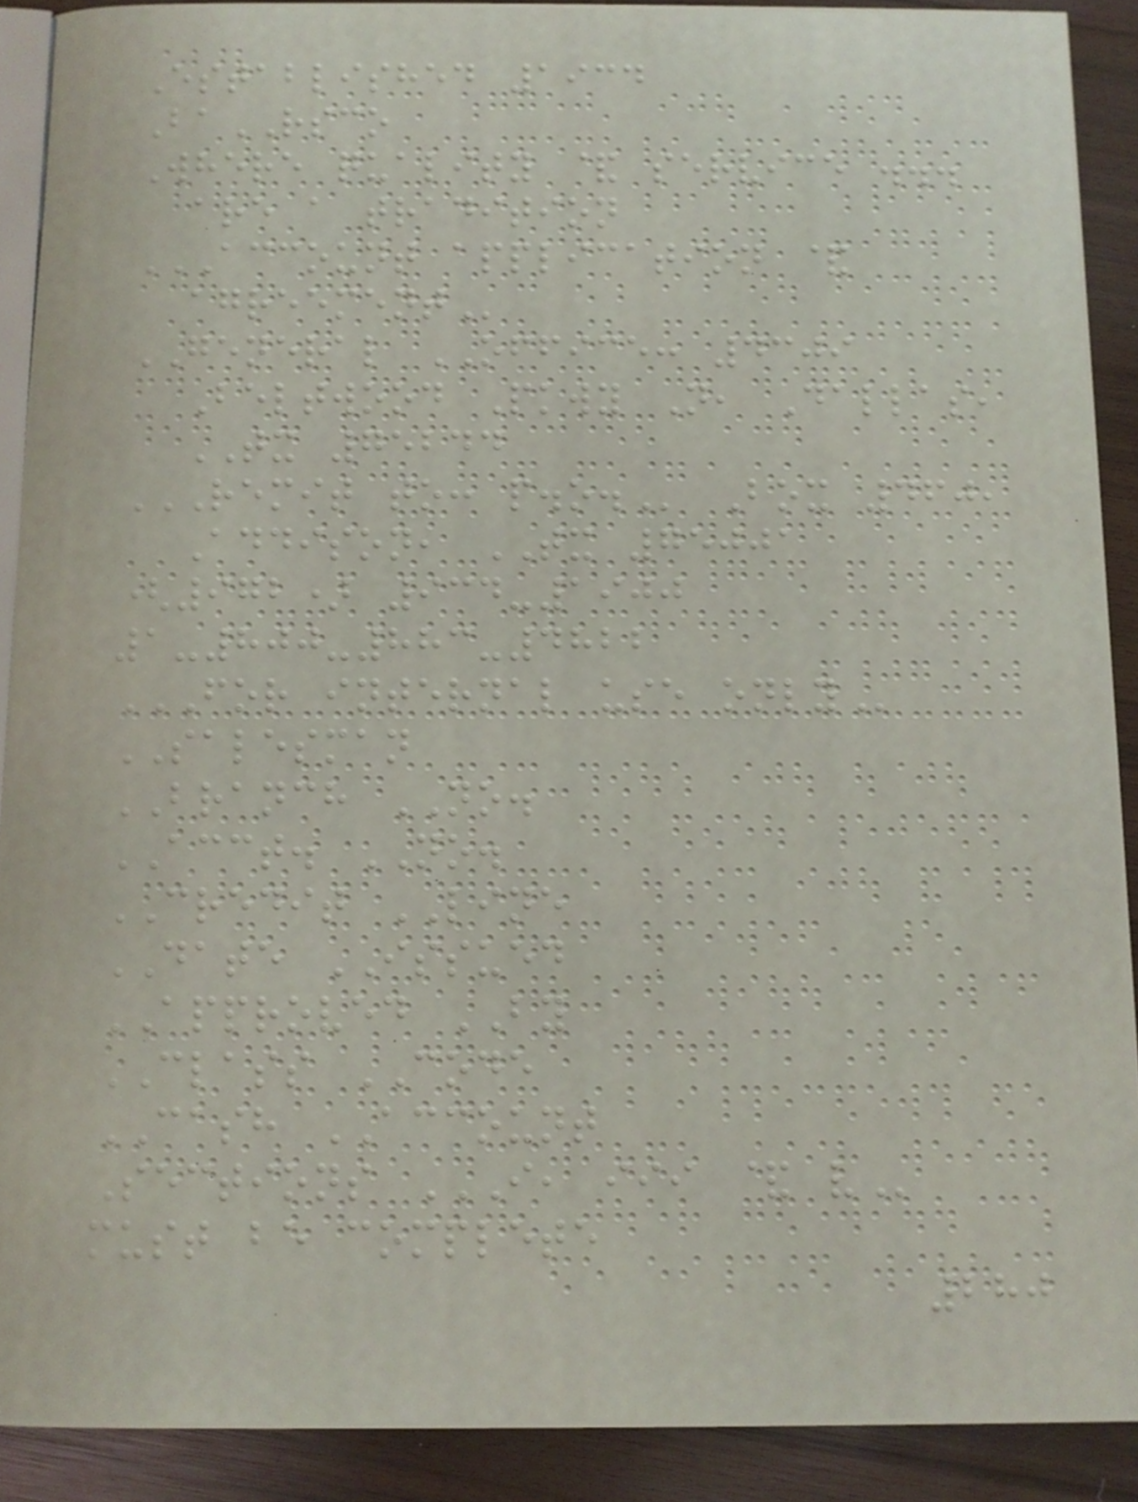Established 1934
BaRSCO
Where quality & service ...
are a tradition
ACCOUNT APPLICATION &
AGREEMENT
GENERAL OFFICE: 4309
Beltwood Pkwy N, Dallas,
TX 75244
REMIT TO: P.O. Box 460,
Addison, TX 75001
(972) 934-1900
1-800-883-4822
FOR INTERNAL USE ONLY
SALESMAN
BRANCH NO.
ACCT. NO.
CREDIT LINE
DATE ISSUED
APPROVED BY
CLASS CODE
CASH ACCOUNT
Sections I, III & V
must be complete
280
